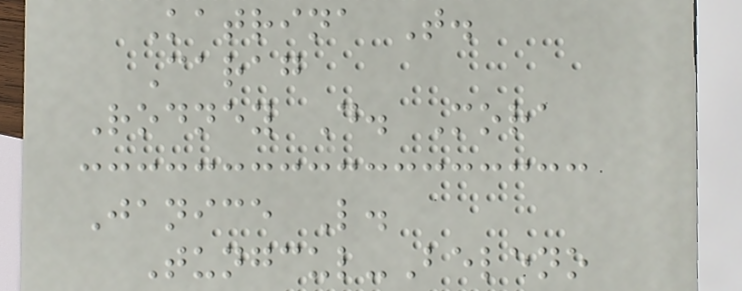Katrina T.
Carag
Rodney D. Mora
Janice L.
Tungcul-Beleno
